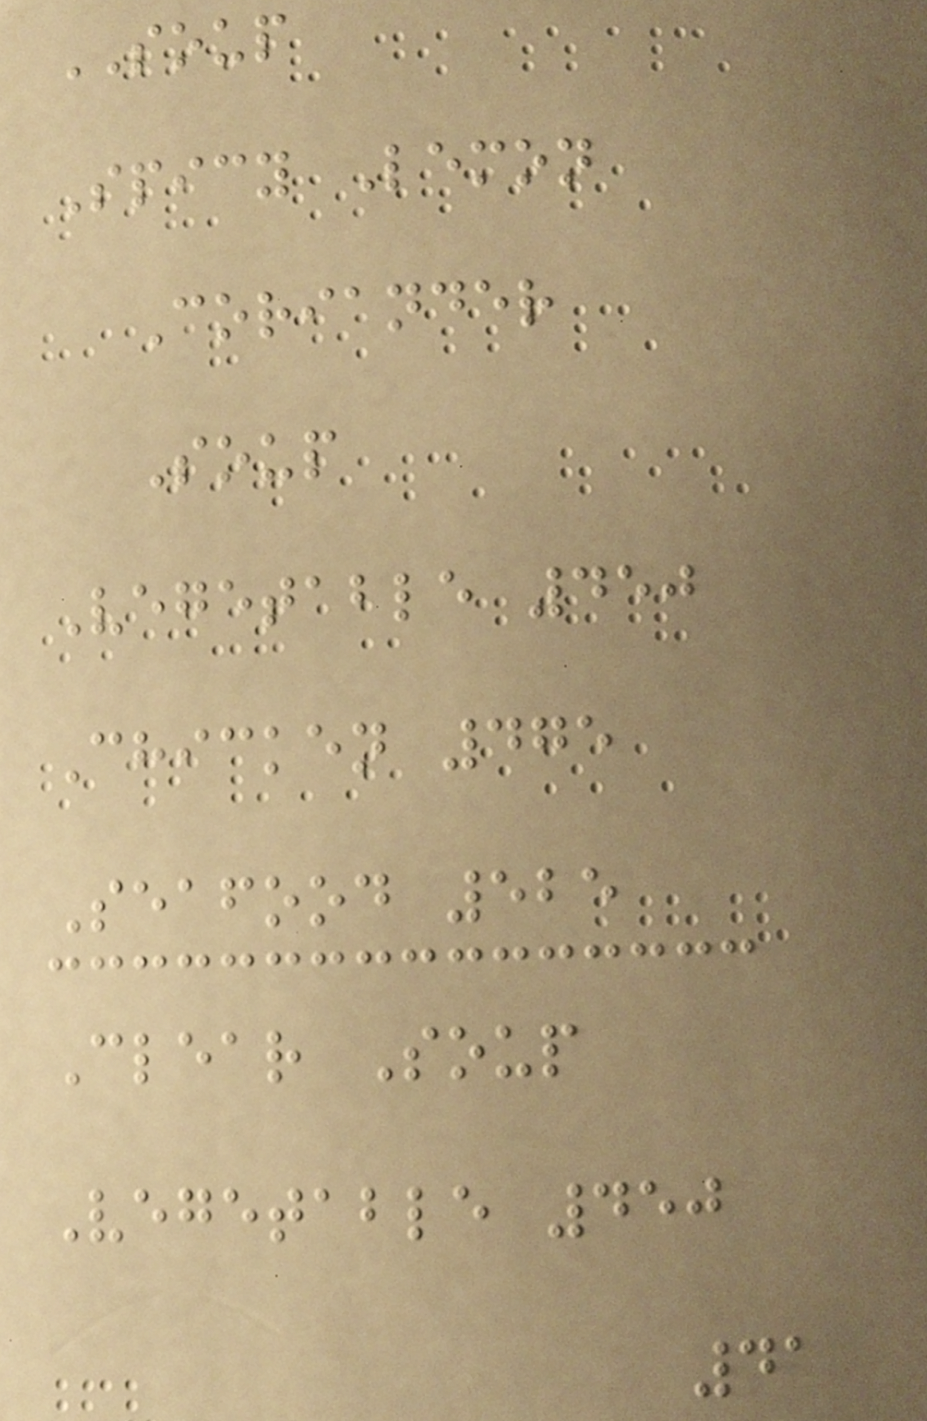SOUP
Spicy Lemon
Coriander
Soup
Vegetable 450
Chicken 475
Seafood 525
Clear Soup
Vegetable 450
41
